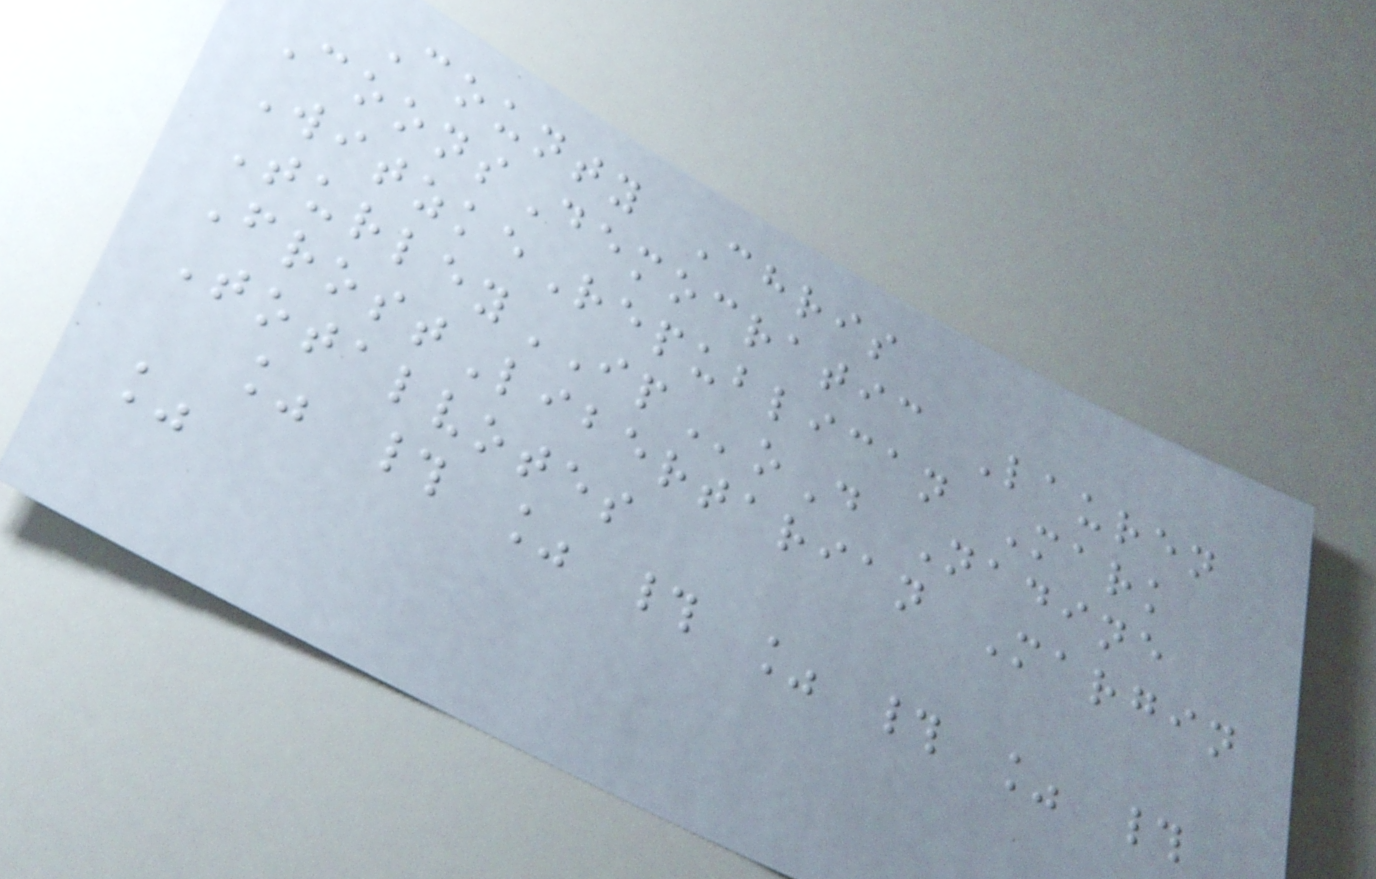County Chris
CoonsDemocratic Lauren
WitzkeRepublican Mark
TurleyIPoD Nadine
FrostLibertarian Margin
Totalvotes
% # % # % # % #
%
